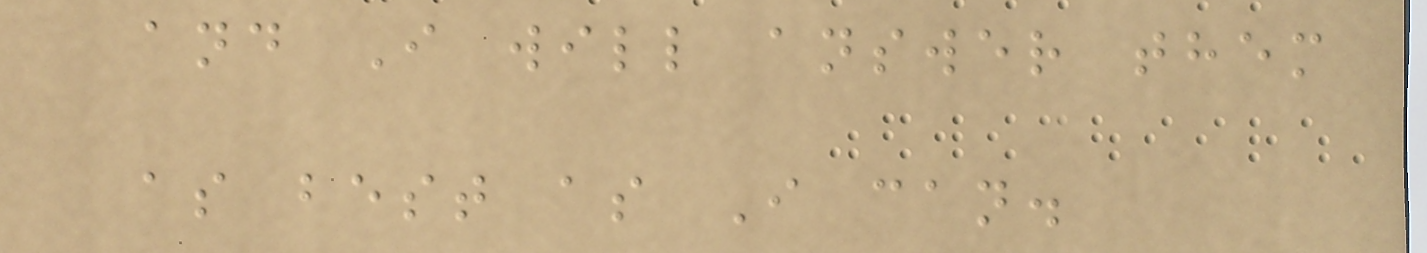and I will answer them
as best as I can.
